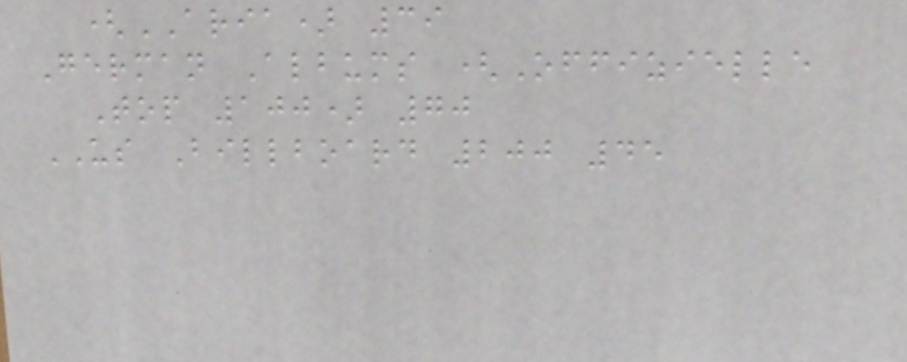(ARIA) 39
German Albums (Offizielle
Top 100) 70
US Billboard 200 45
